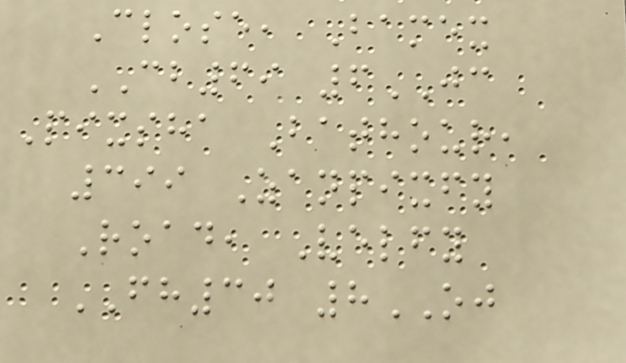Close, Bamex
CB69 6JC
Pixsha Bathour,
399 Zanpixfy
Road, Velfy
FH30 8OJ
